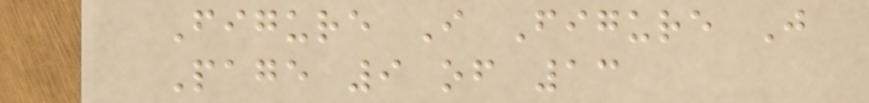Figure I Figure J
Page 9 of 13
